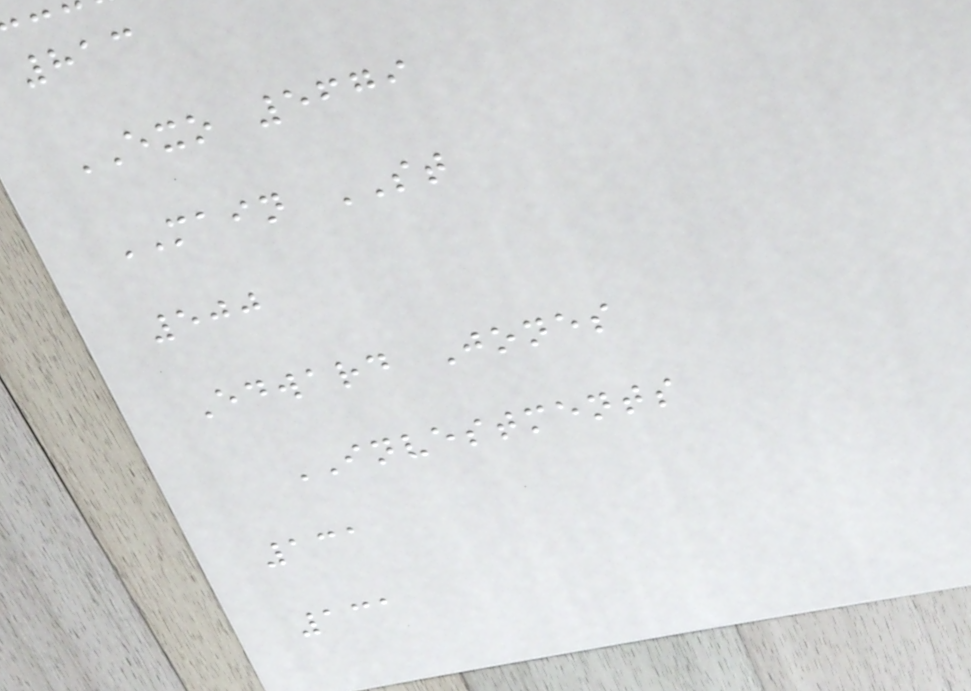813
EXO 5679
MAIN ST
500
Edward Jones
INVESTMENTS
131
131
